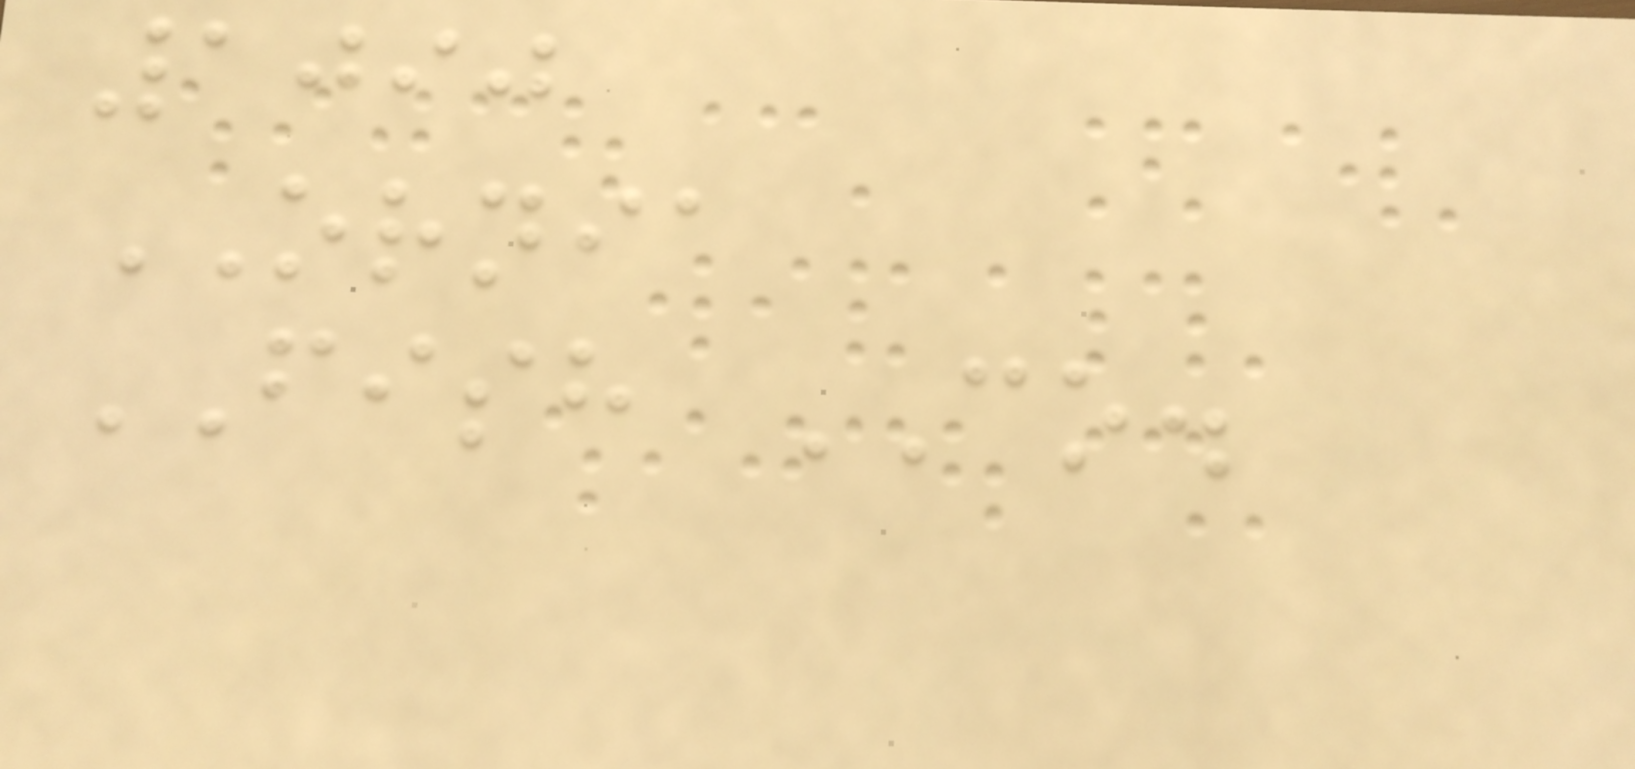1090
ORNIA
FISH CO.
